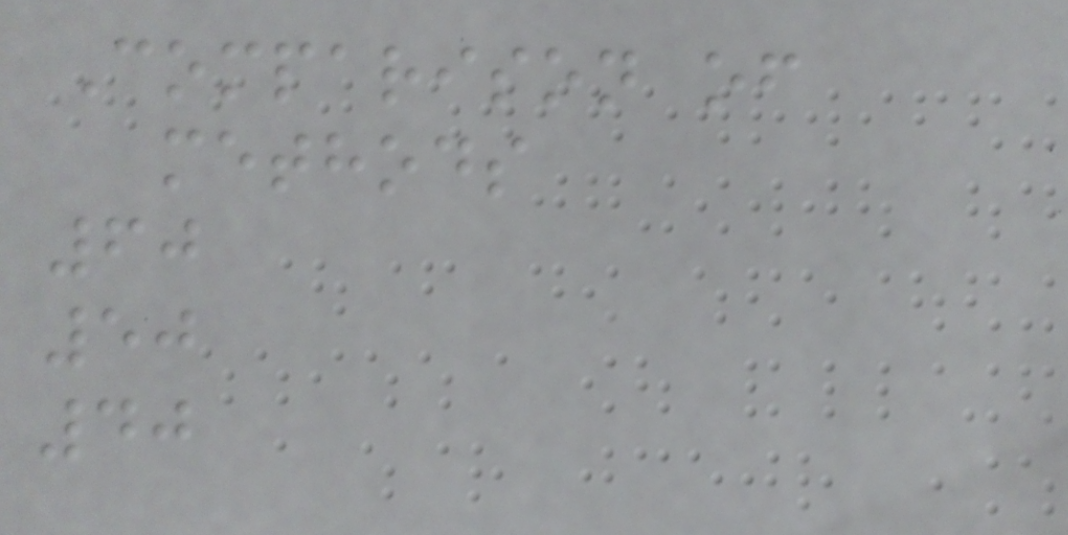Comparison of
methods
60
50
40
